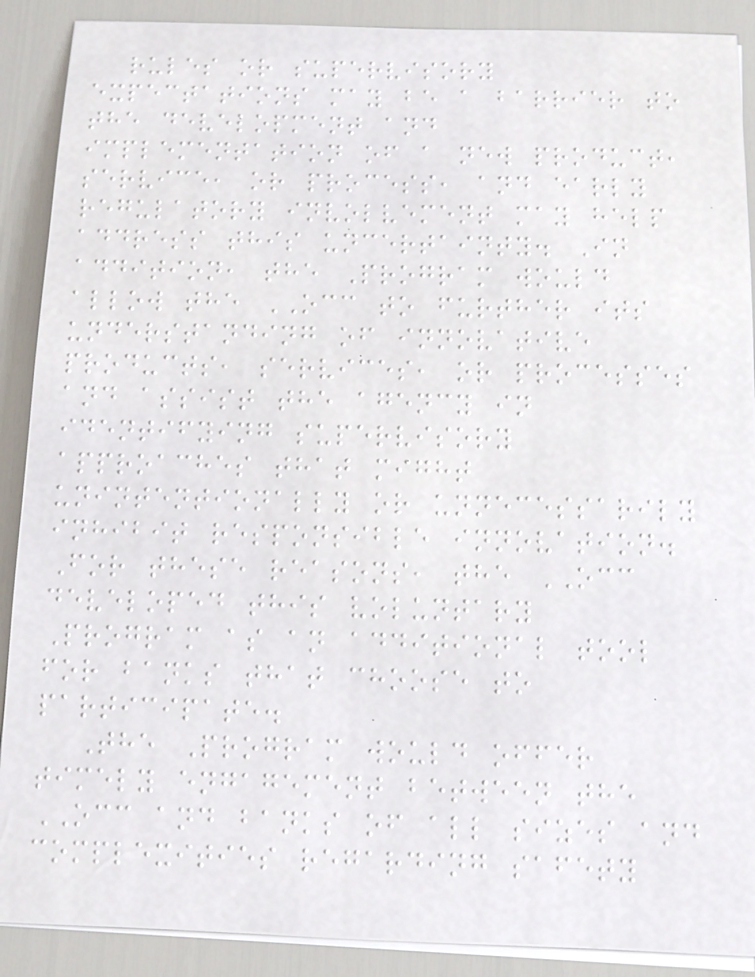rules or supervisory
expectations may be a barrier to
the development and
implementation of a new product,
service, or process, and early
regulatory involvement may help
address this uncertainty. In
addition, the Program would
allow the OCC to further its
understanding of innovative
products, services, or processes
and assist the agency in
identifying supervisory
approaches that might
unintentionally or unnecessarily
inhibit responsible innovation.
For these reasons, the OCC
developed this voluntary
Program as an additional tool
for banks that choose to
participate.
The Program would offer
timely engagement between the
OCC and banks of all sizes and
complexities regarding safety
